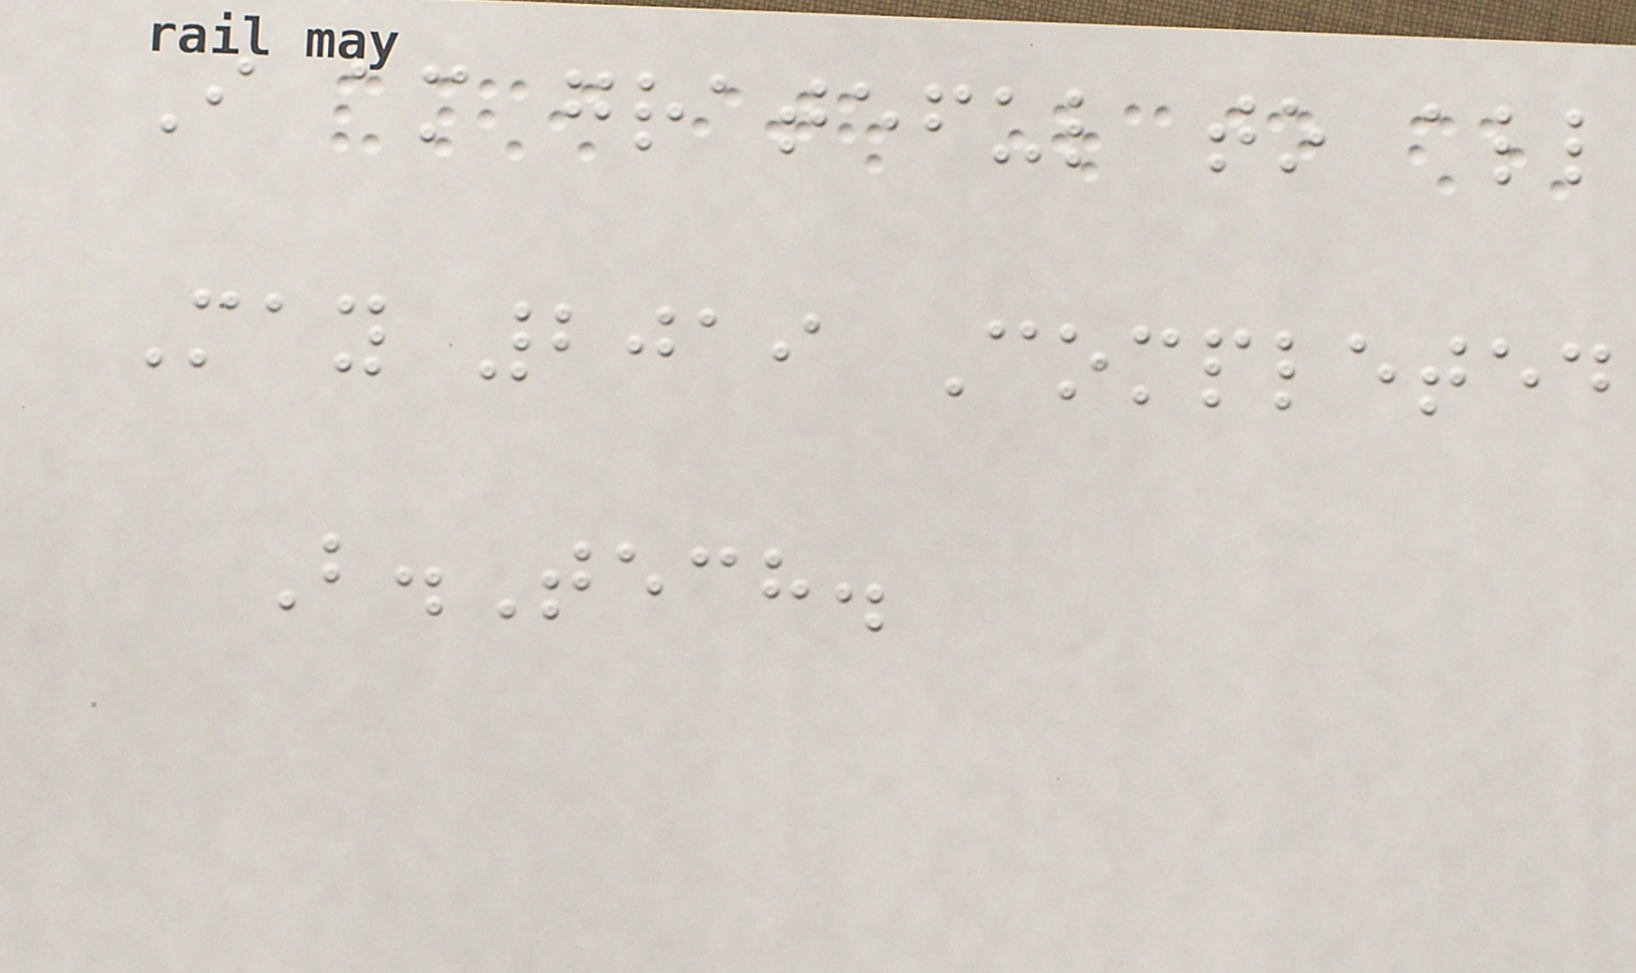I am grateful to all
May 2019 Completed
B.Tech.
